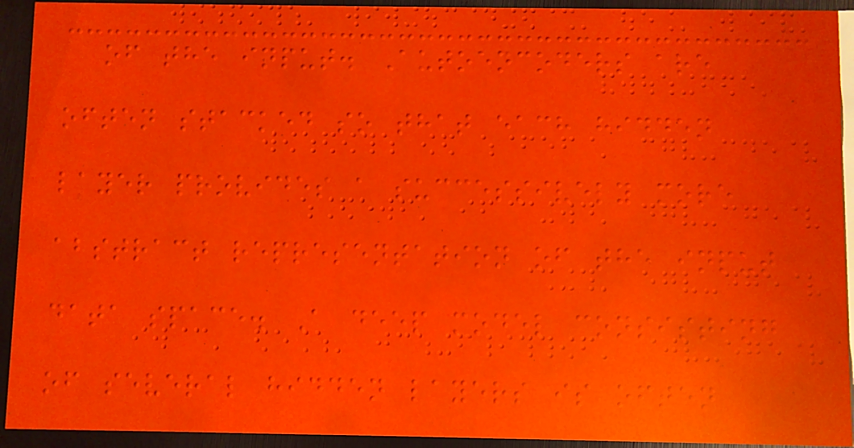of the input. Autoencoders are
often stacked so that each hidden
layer provides a successively more
abstract representation of the input
data space. A deep model consisting
of several hidden layers is often
